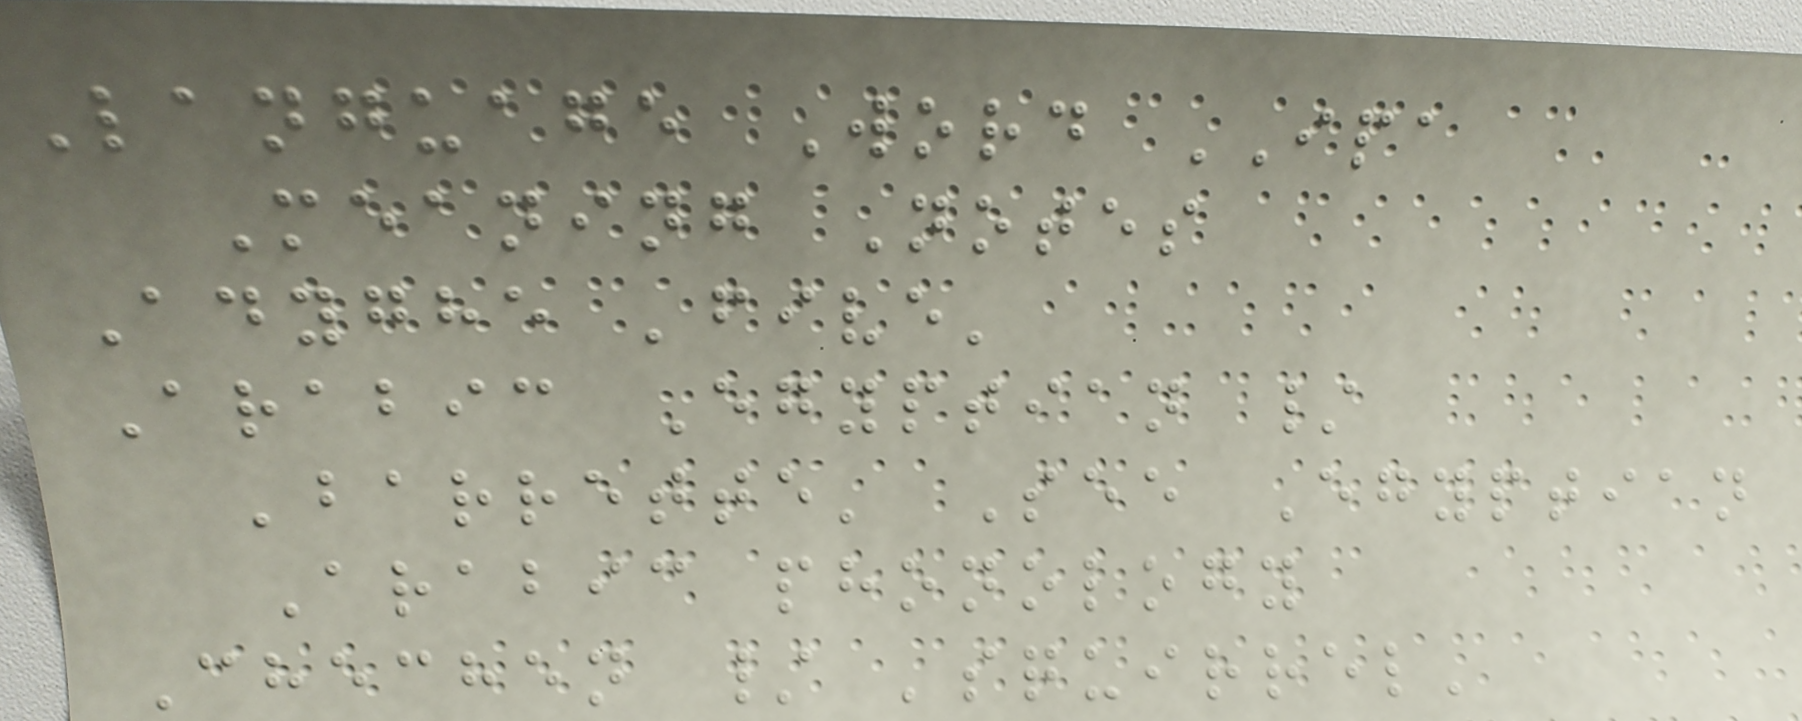Language Word IPA
Meaning Notes
Adyghe 'five'
Arabic Egyptian /
'barrette' See Egyptian
Arabic phonology
Chechen / 'squirrel'
